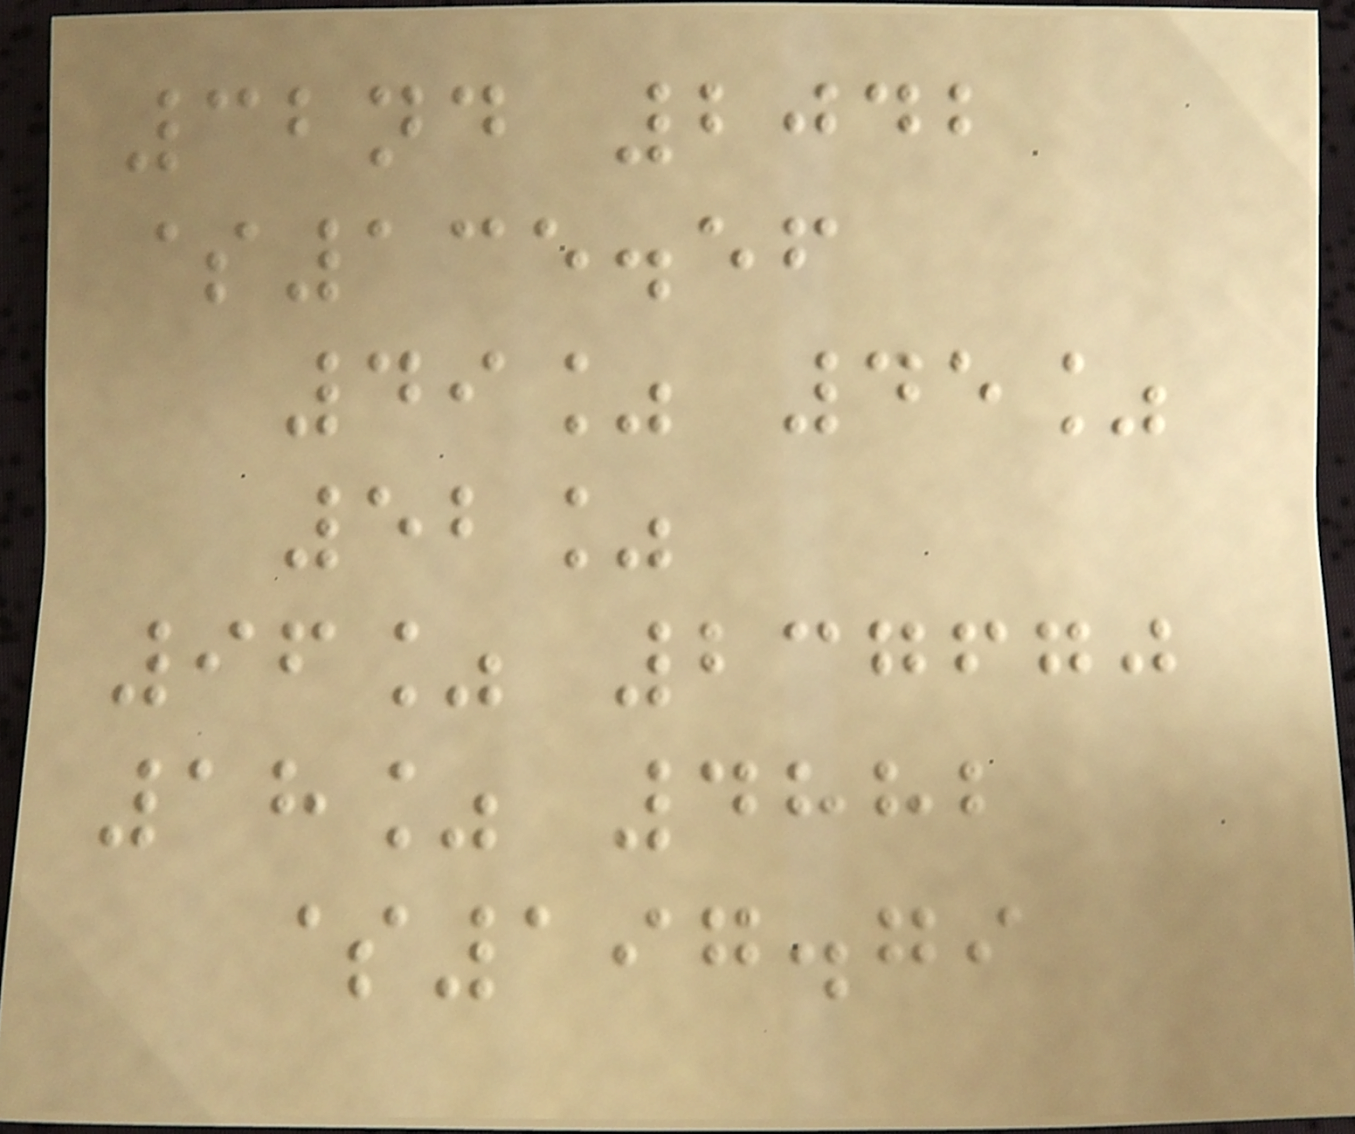32nd 2042
$135.56
49% 45%
52%
96% 237670
18% 4882
$197.79
